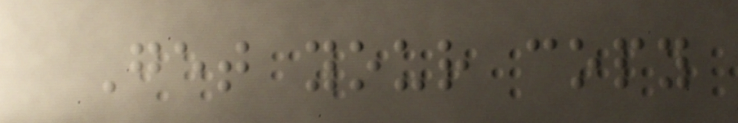Get your copy
